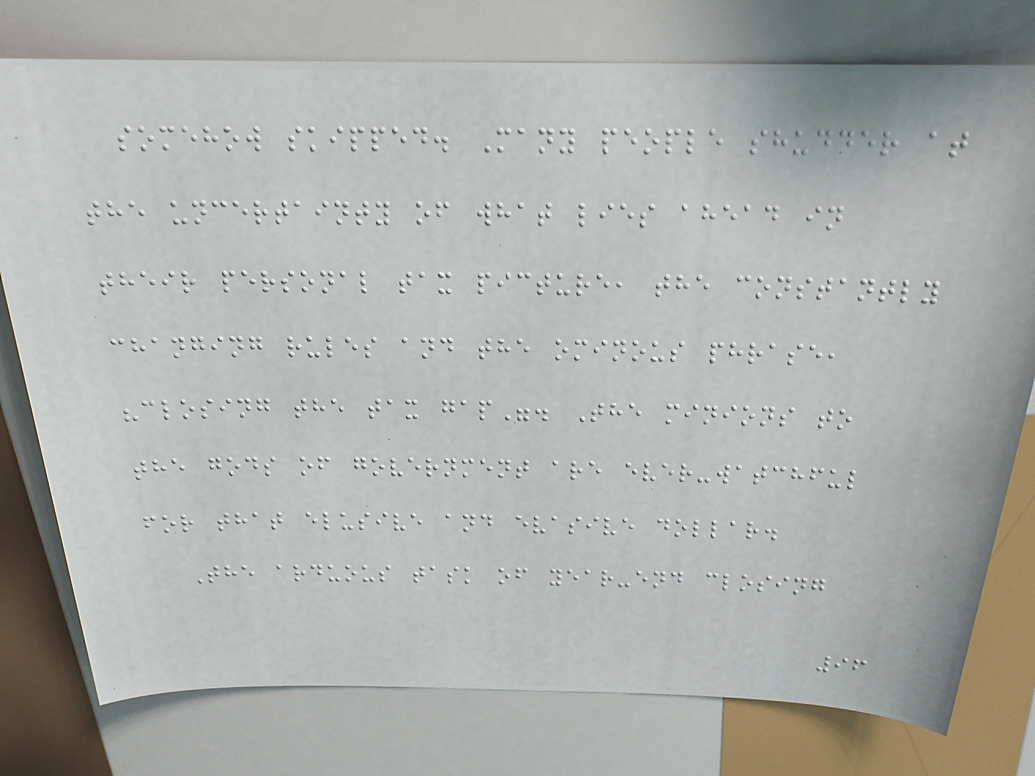somehow skipped. Many people shudder at
the uncertainty of what lies ahead in
their personal tax picture, the constantly
changing rules and the ominous phrase,
"closing the tax gap". The minions to
the gods of government are ever-watchful
for that elusive and evasive dollar.
The arduous task of year-end closing
96
